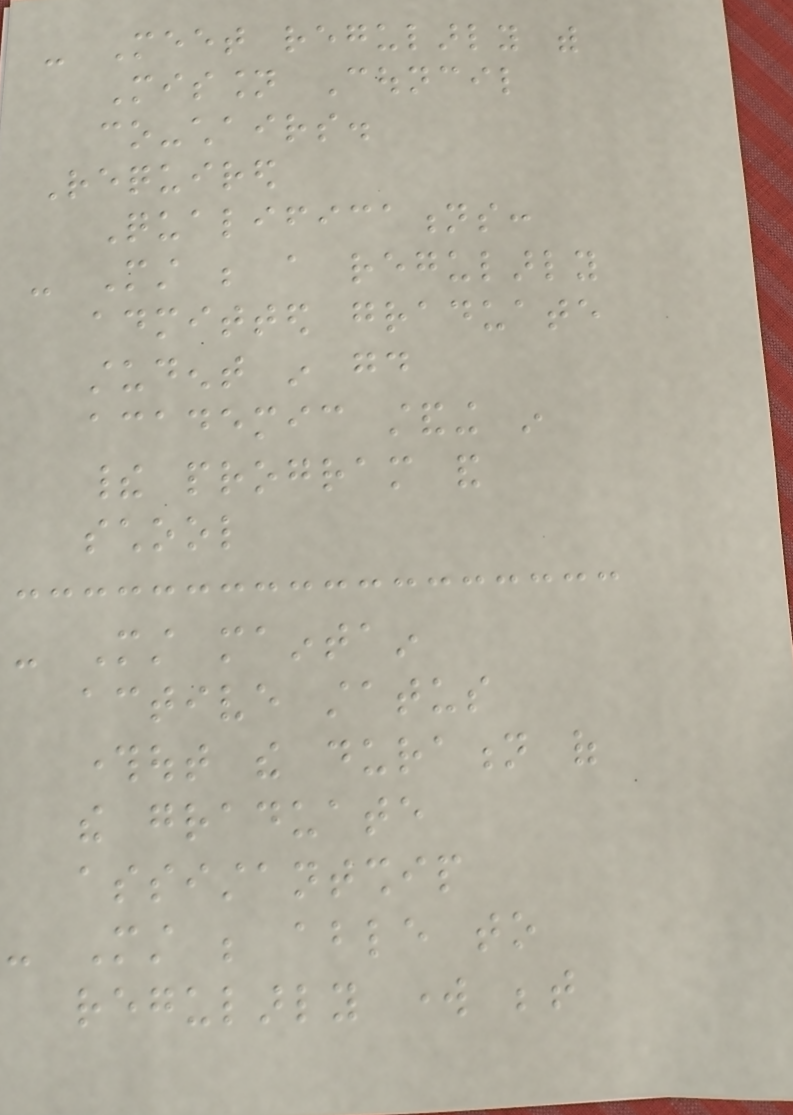- Meet regularly with
Mission Council
co-chairs.
Required
Qualifications:
- Must be a regularly
admitted graduate
student in good
academic standing in
their program and
school
- Must maintain
active status
throughout the duration of
the graduate
assistantship
- Must be able to
regularly work between
